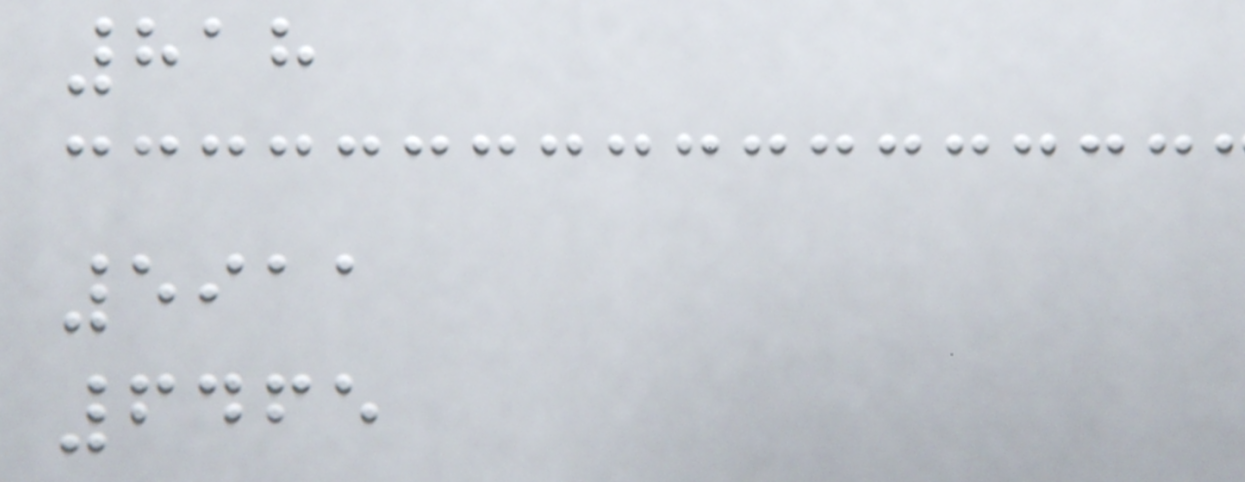818
5911
6465
